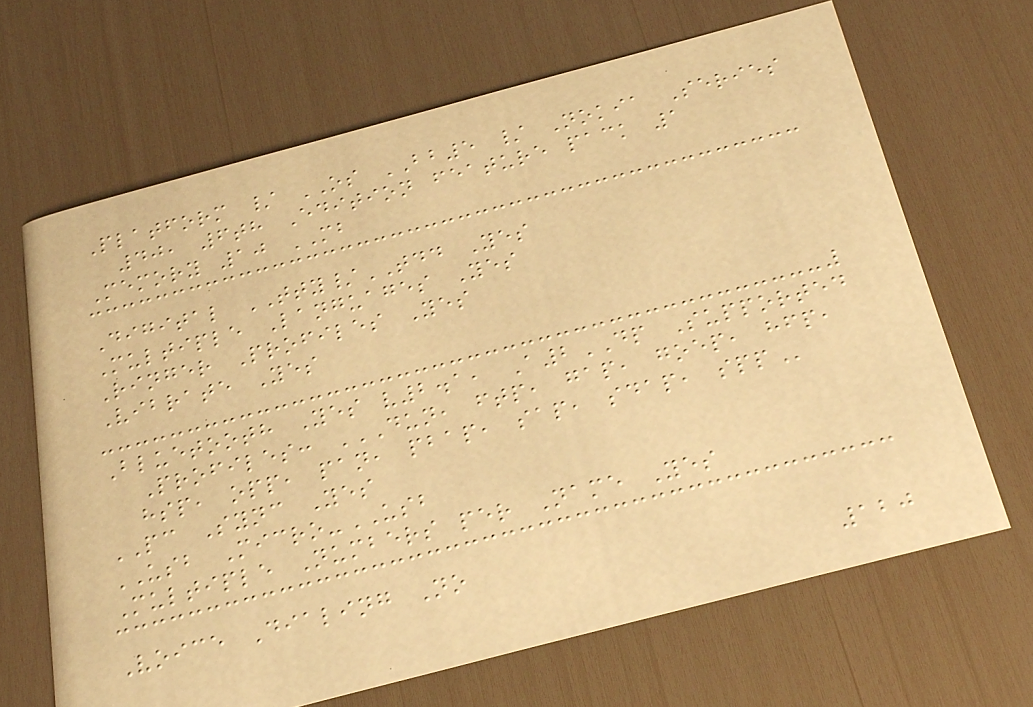Platform / OS BB5 / Nokia Series
40, 6th Edition feature pack 1
Memory 10 MB
Digital TTY/TDD Yes
Multiple Languages Yes
Ringer Profiles Yes
Vibrate Yes
Bluetooth Yes v2.1, A2DP Supported
Profiles: DUN, FTP, GAP, GOEP, HFP,
HSP, OPP, PAN, PBAP, SAP, SDAP, SPP
PC Sync Yes
USB Micro-USB
Multiple Numbers per Name Yes
Voice Dialing No
120
